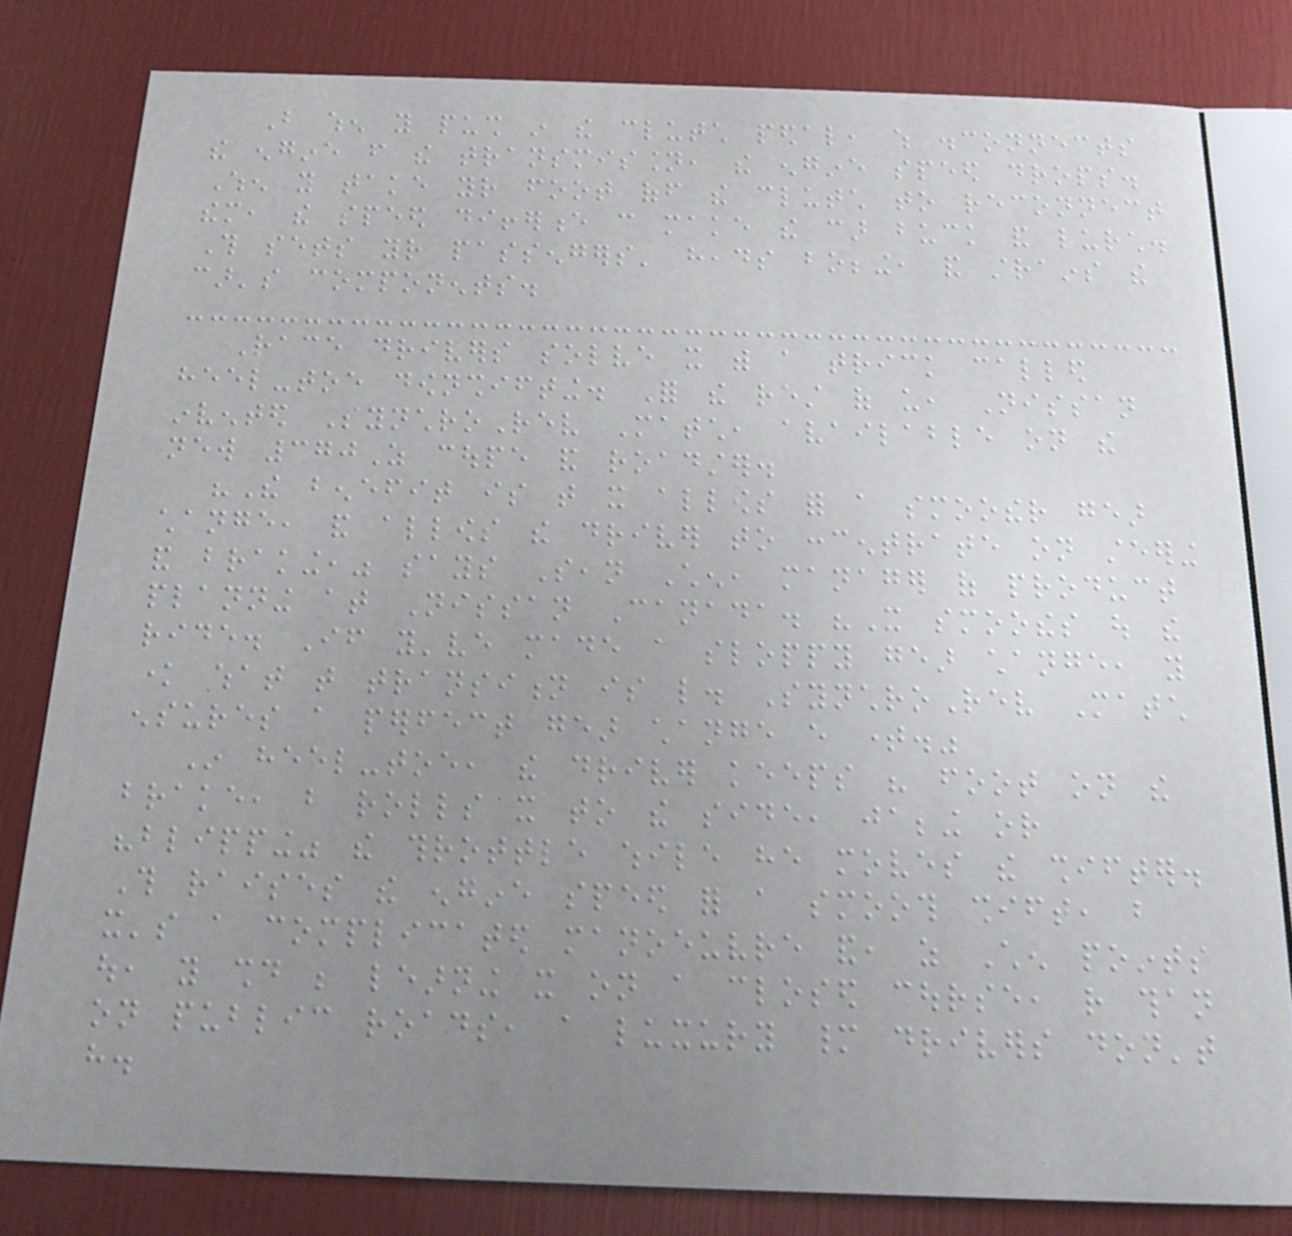But when you push in the clutch pedal, which disconnects
the engine from the transmission, the engine speed drops.
When you take your foot off the clutch to reconnect
them, the speed difference can make the car buck and lurch.
This sets your passengers' heads bobbing, and strains the
car's components.
Race drivers solve it with a trick called
heel-toe downshifting. For the rest of us, Nissan
invented SynchroRev Match, available on the
new 370Z coupe and roadster.
"The benefit is that it allows for a smoother gear
change, and allows the driver to concentrate on steering
and braking," says Sean Chen, manager of product
planning at Nissan Canada. "It smoothes out the
ride. If you've made a sloppy gear change, you
know what that transition is like. SynchroRev Match
ensures a perfect gear change every time."
In heel-toe, the driver keeps his foot on the
brake, but rolls it to the side, jabbing or
"blipping" the throttle while he moves the shifter.
This raises the engine speed for a smooth shift, but
it's a complicated manoeuvre and, as Chen points
out, you should be learning it on a closed course, rather than
on public roads, a luxury many drivers don't
have.
